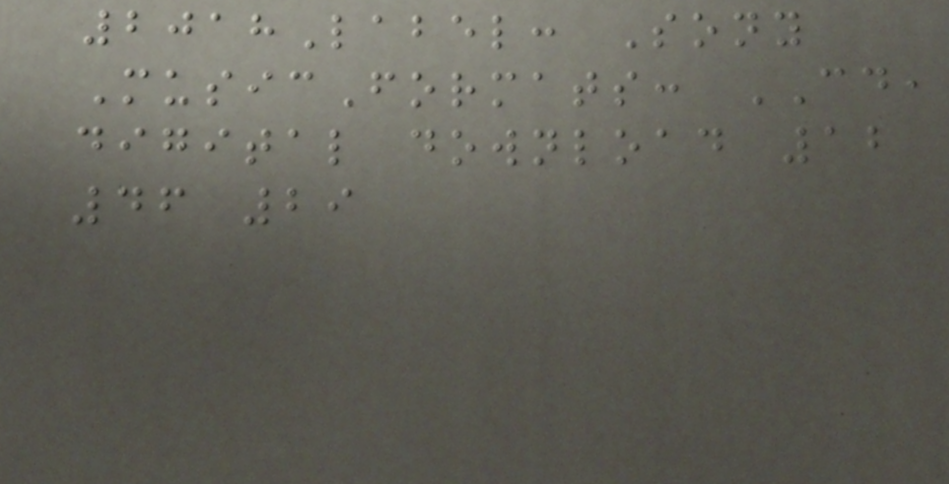2018Label: Sony
MusicFormats: CD,
digital download 12
46 29
